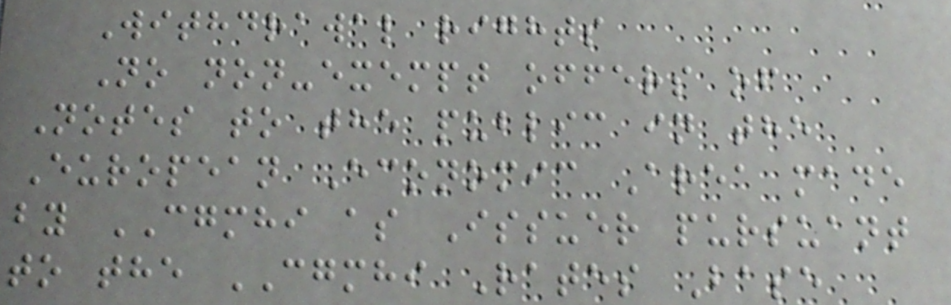Withdrawal rights
No non-exempt offers of
Notes to the public in the
European Economic Area made
by CGMHI as Issuer pursuant
to the CGMHI Rates Base
